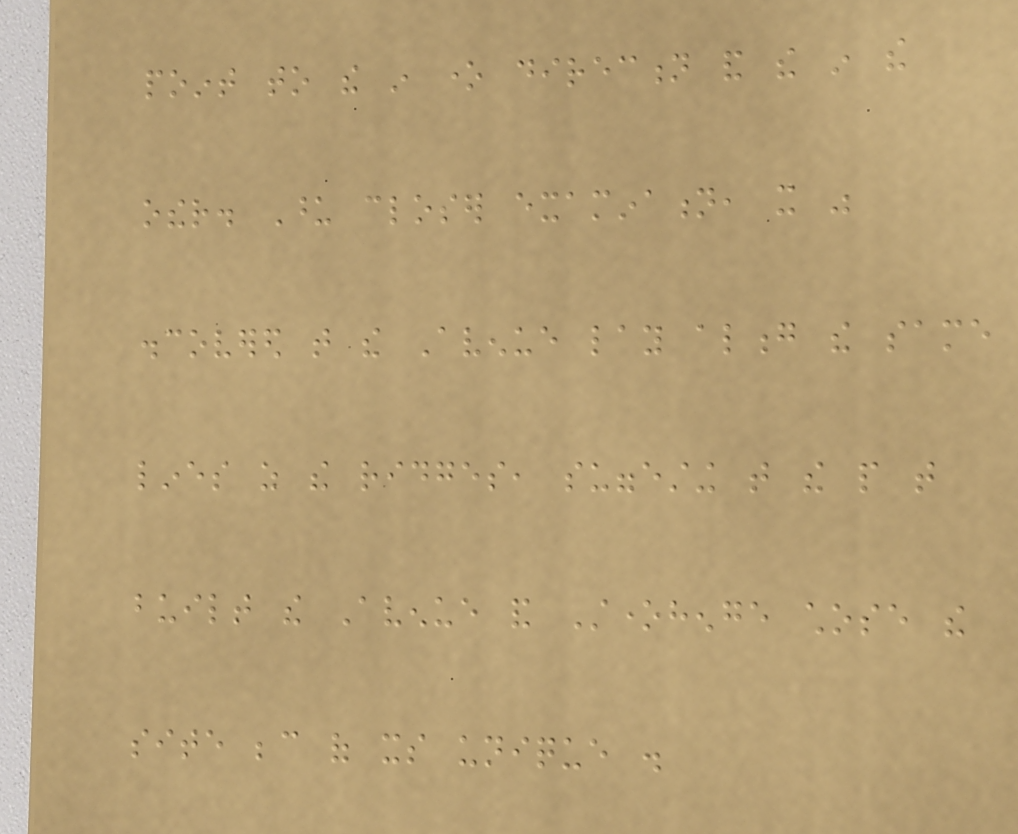point to the in one direction and the in the
other. Upon closer examination, it was
discovered that the Avenue lay along the same
lines as the ridges, suggesting that the people that
built the Avenue and Stonehenge chose the
site because of its unique .
